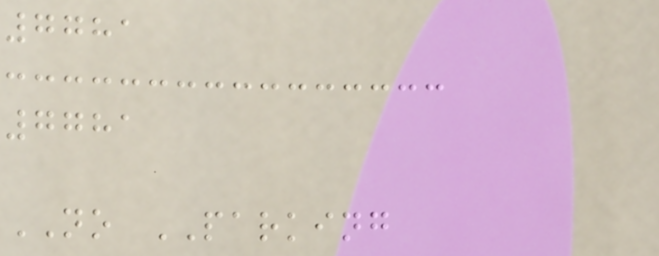7781
7781
NO PARKING
